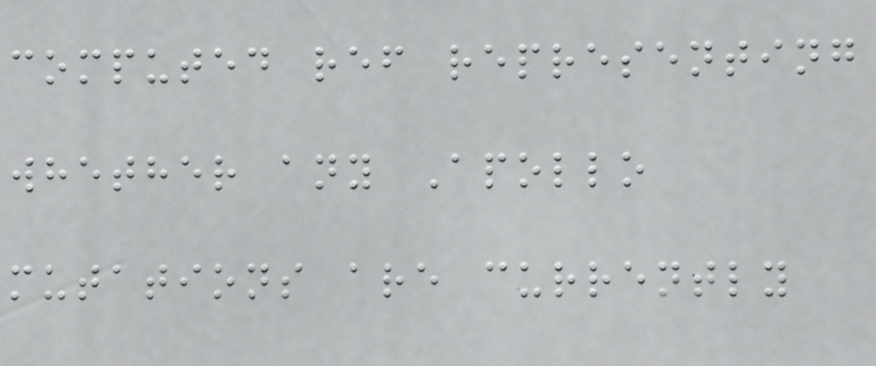computed ref representing
whether any Apollo
mutations are currently
